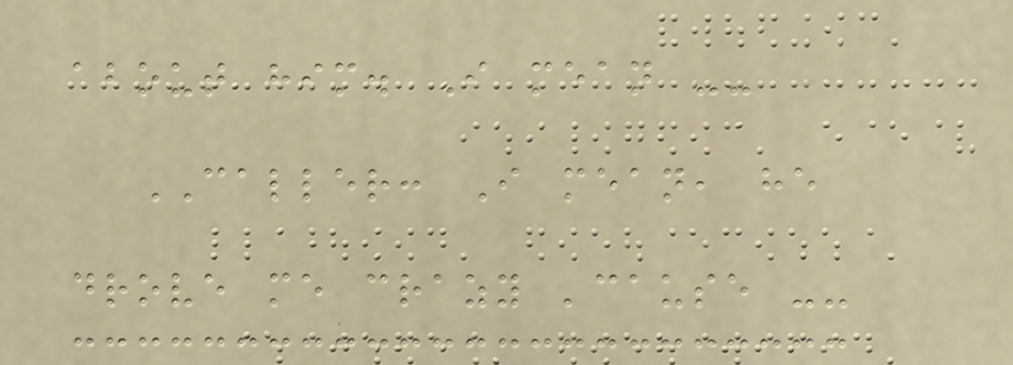about him. I mean --
CALLER: I mean, he
drove me crazy 'cause --
